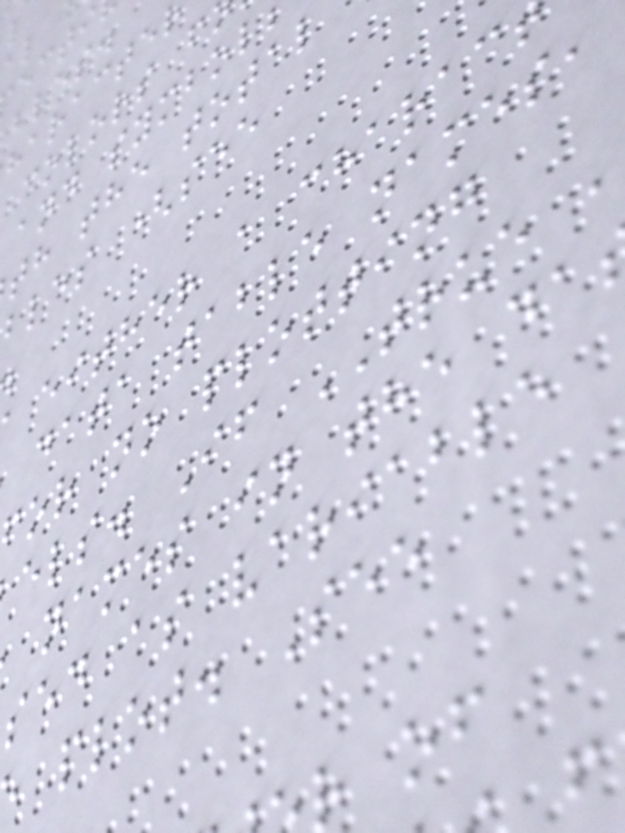bles.
colors f
and symbol
th the total
bles (see
either a charac
data table names,
or no plotting
els. If TRUE ,
names in the da
sed as variable
plot. See
